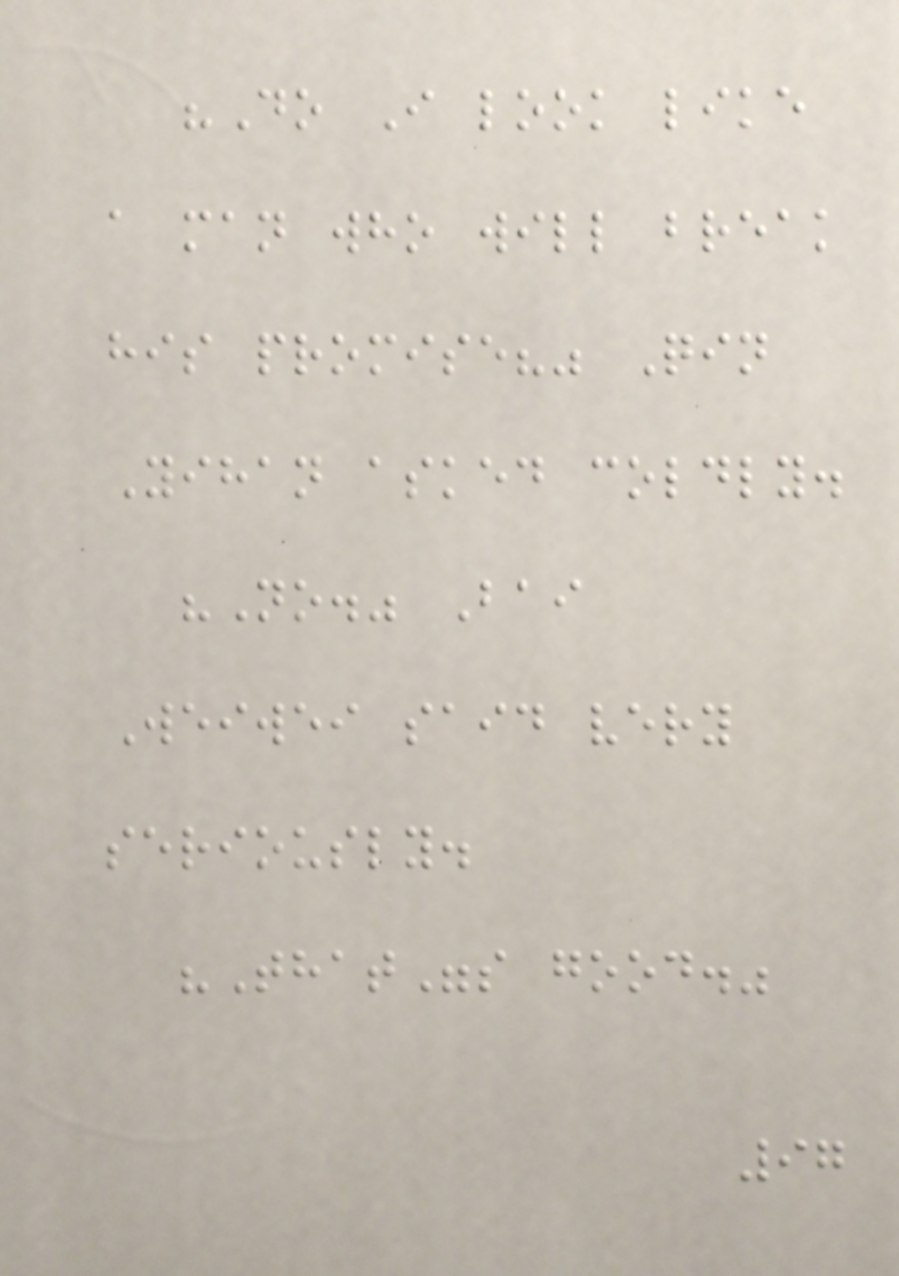"Do I look like
a man who will break
his promise?" Qin
Yihan asked coldly.
"No." Bai
Weiwei said very
seriously.
"That"s good."
97
